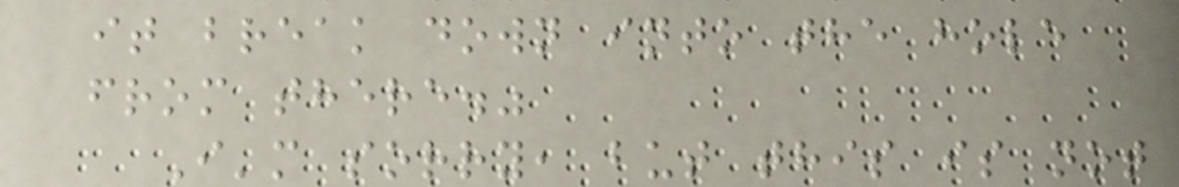it break down into the hole
from there."
I'm sorry, but this is not
